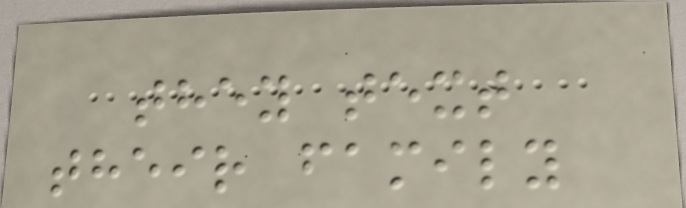they text
their family
